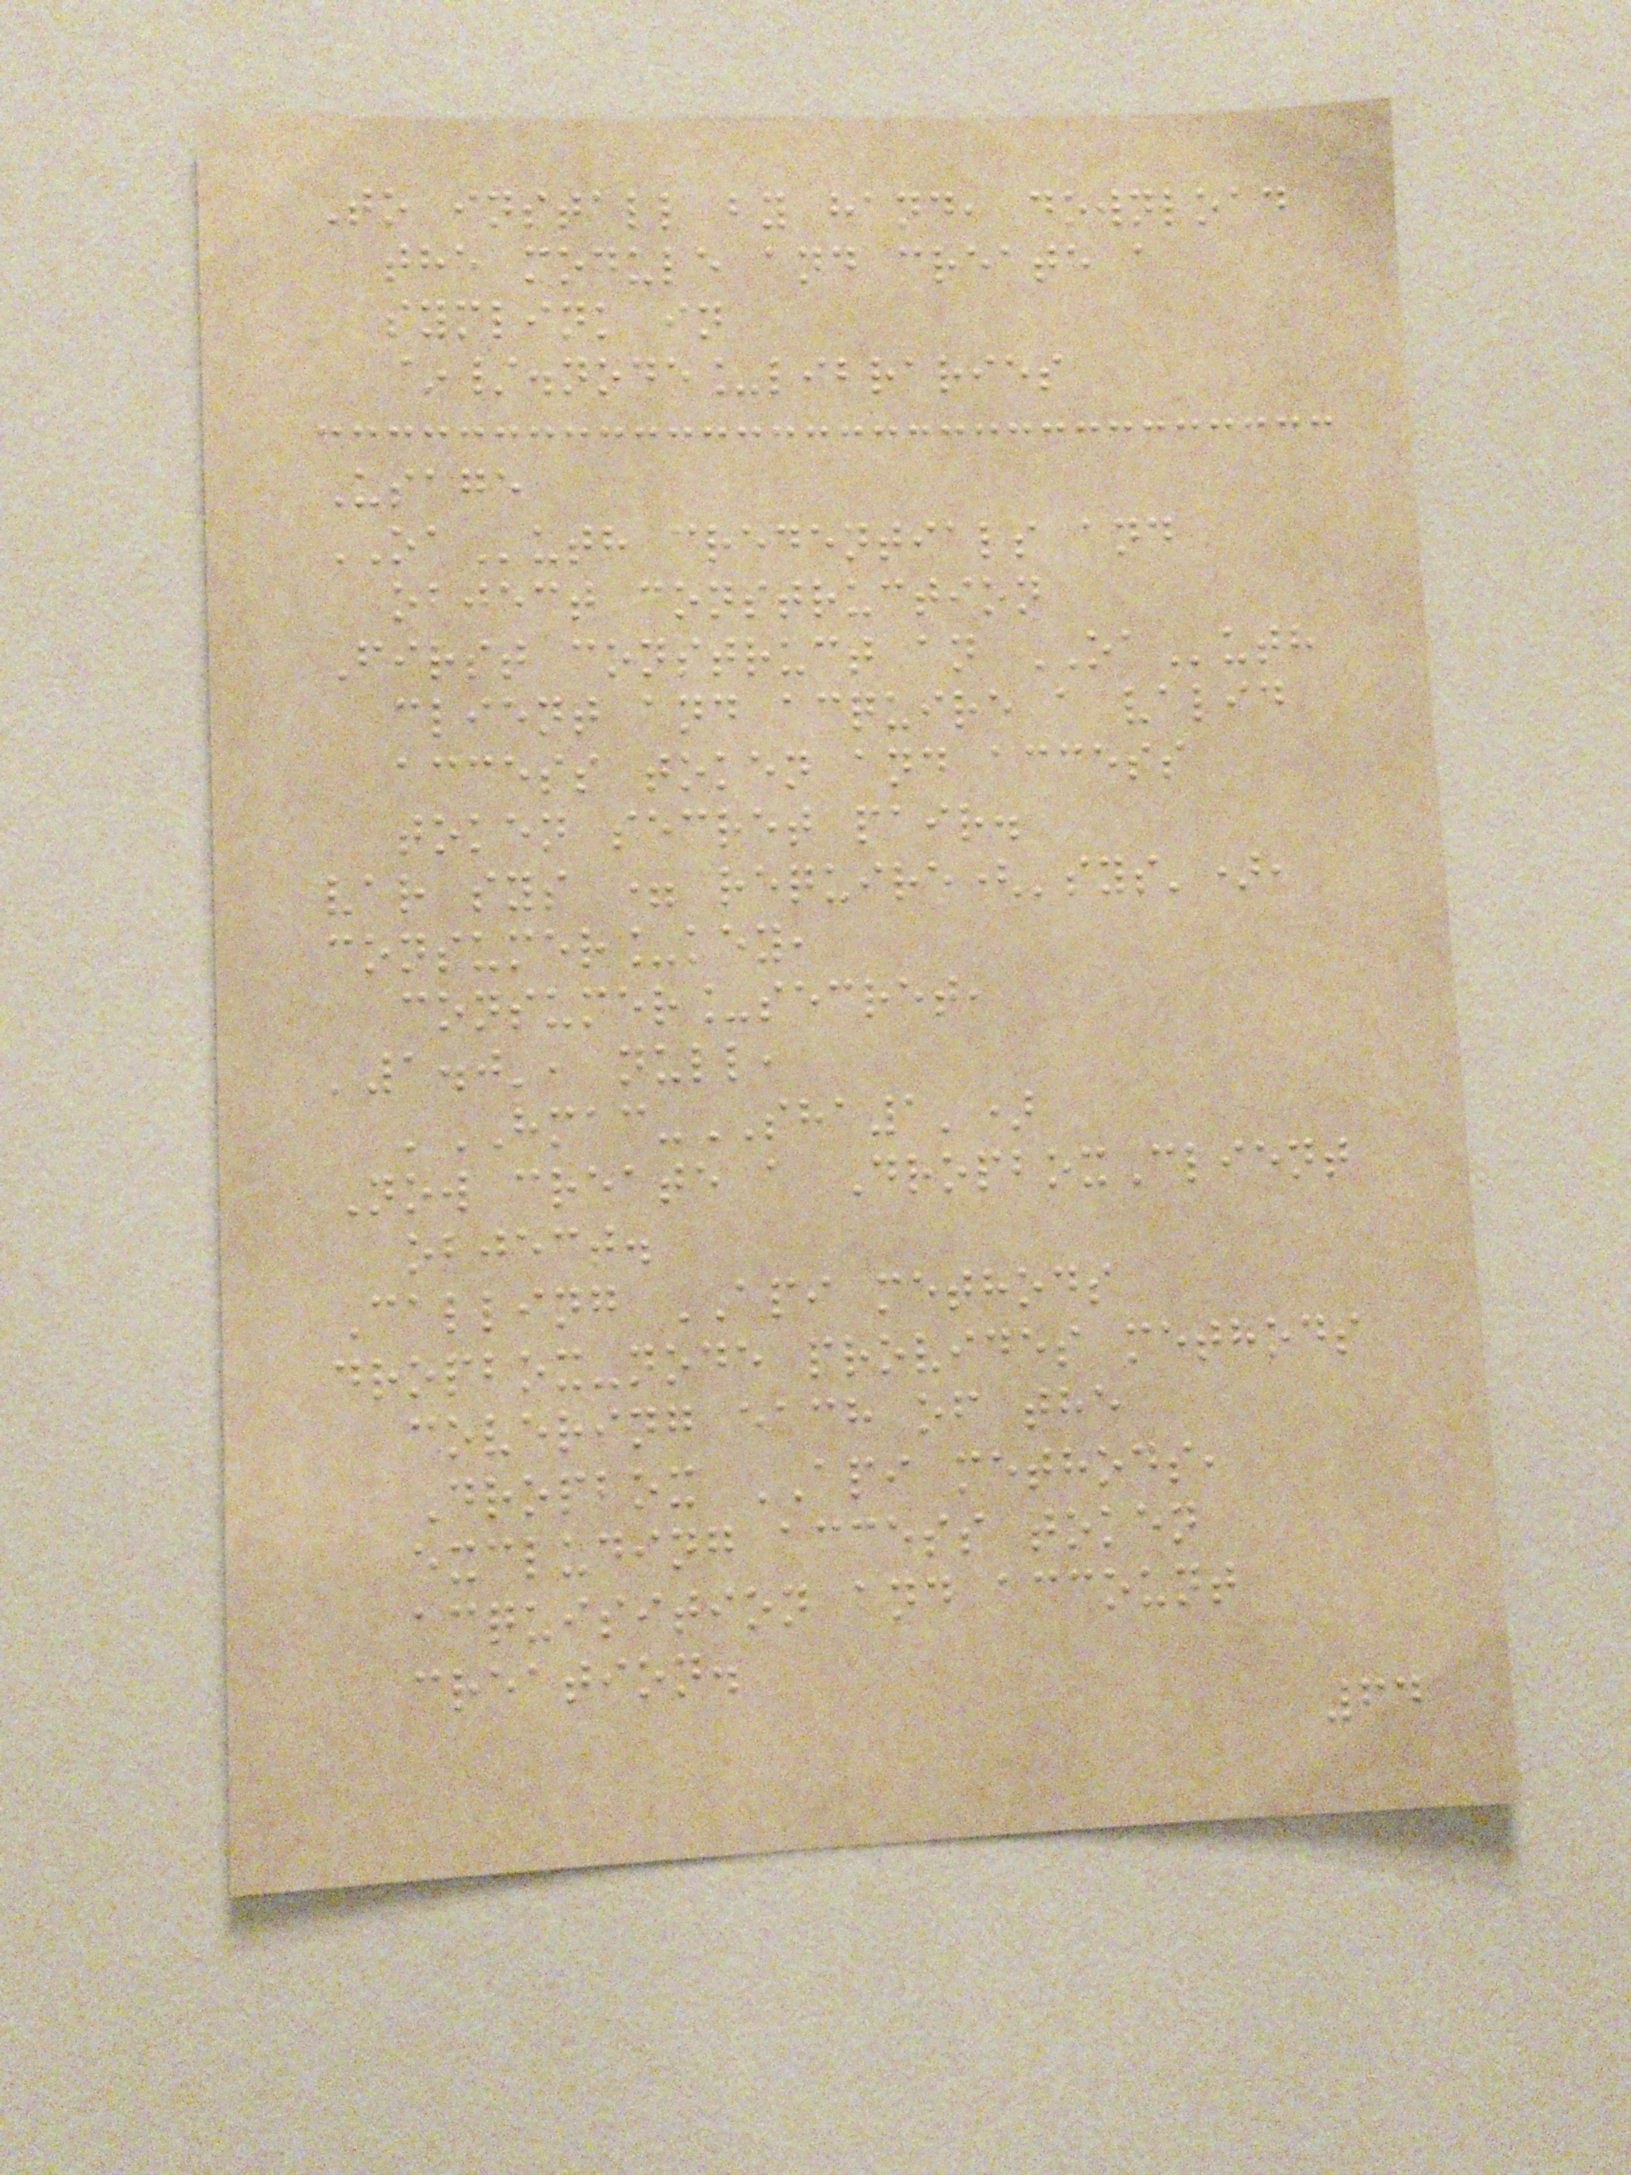To install by hand, download
the module and create a
symlink in
~/.node_libraries
Usage
OAuth credentials and
object construction
First construct an OAuth
client and acquire a valid
access token and access
token secret pair.
var sys = require('sys'),
consumer_key,
consumer_secret,
'1.0', null,
'HMAC-SHA1')
Now create a DropboxClient
object.
Calling API methods
dropbox-node provides methods
covering each of the
Dropbox API methods,
excluding access token
acquisition and account
creation.
64
